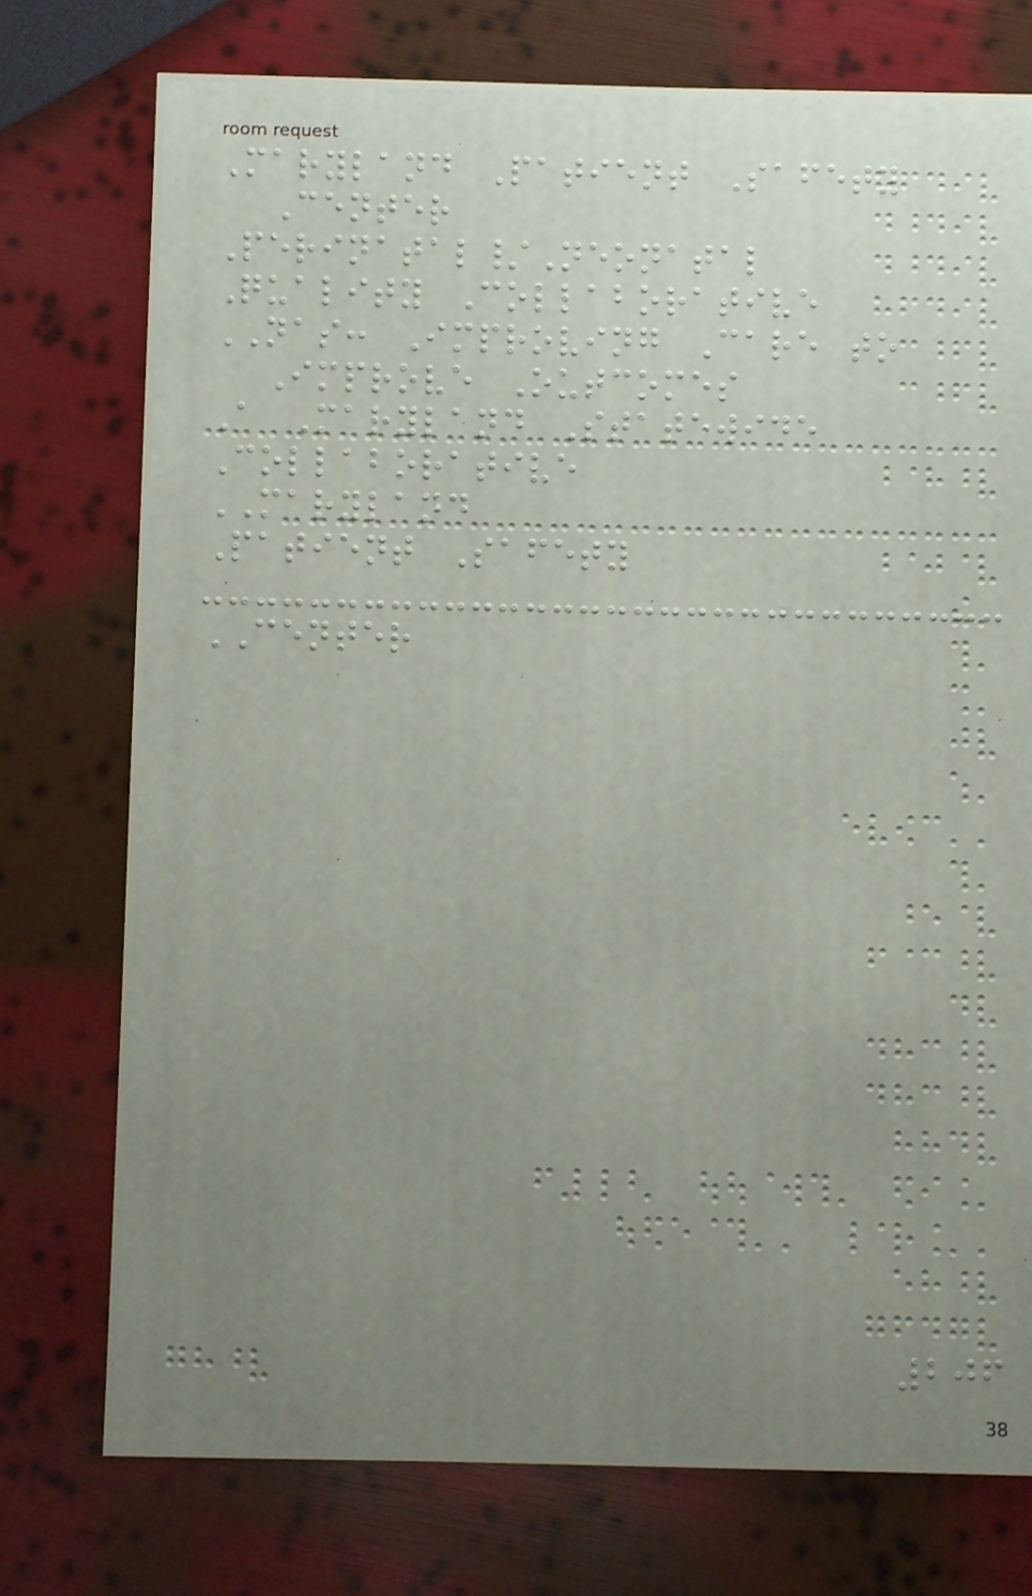Maryland Patient Safety
Center
Perinatal/Neonatal
Quality Collaborative
NAS: Improving Care to
Improve Outcomes
A Maryland Statewide
Collaborative
MARYLAND
Patient Safety
CENTER
206
